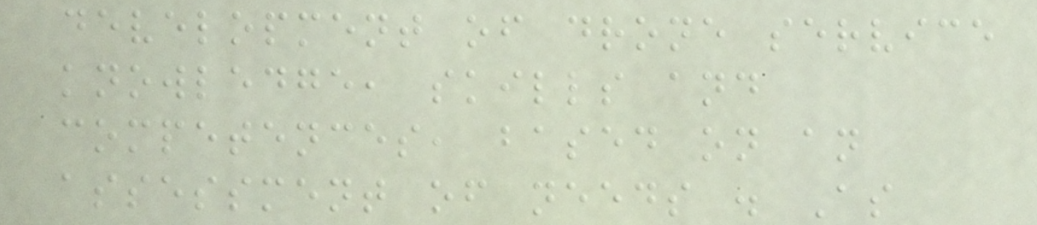development of drone service
knowledge, skills and
competences, based on an
assessment of needs . As
